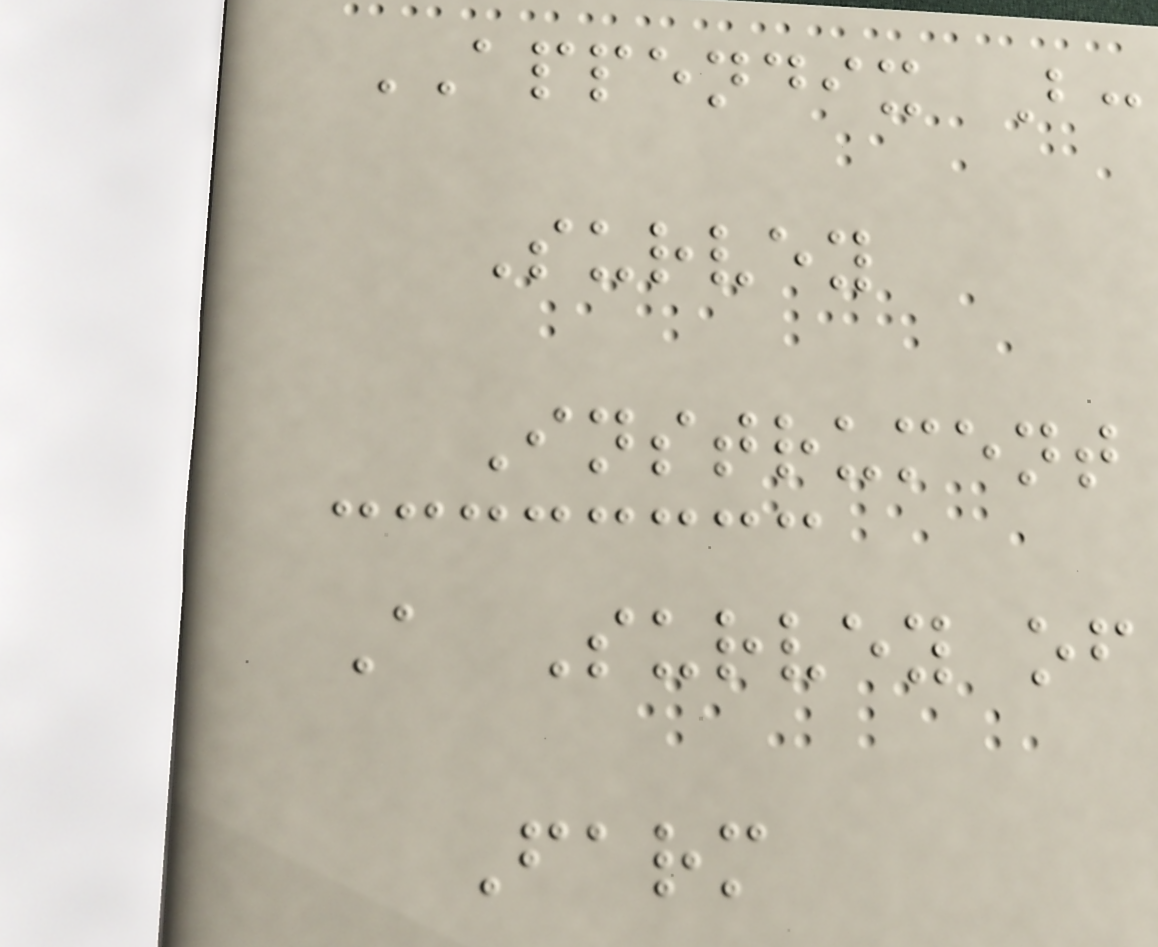APPENDIX B:
Survey
Instrument
A Survey of
Farm
